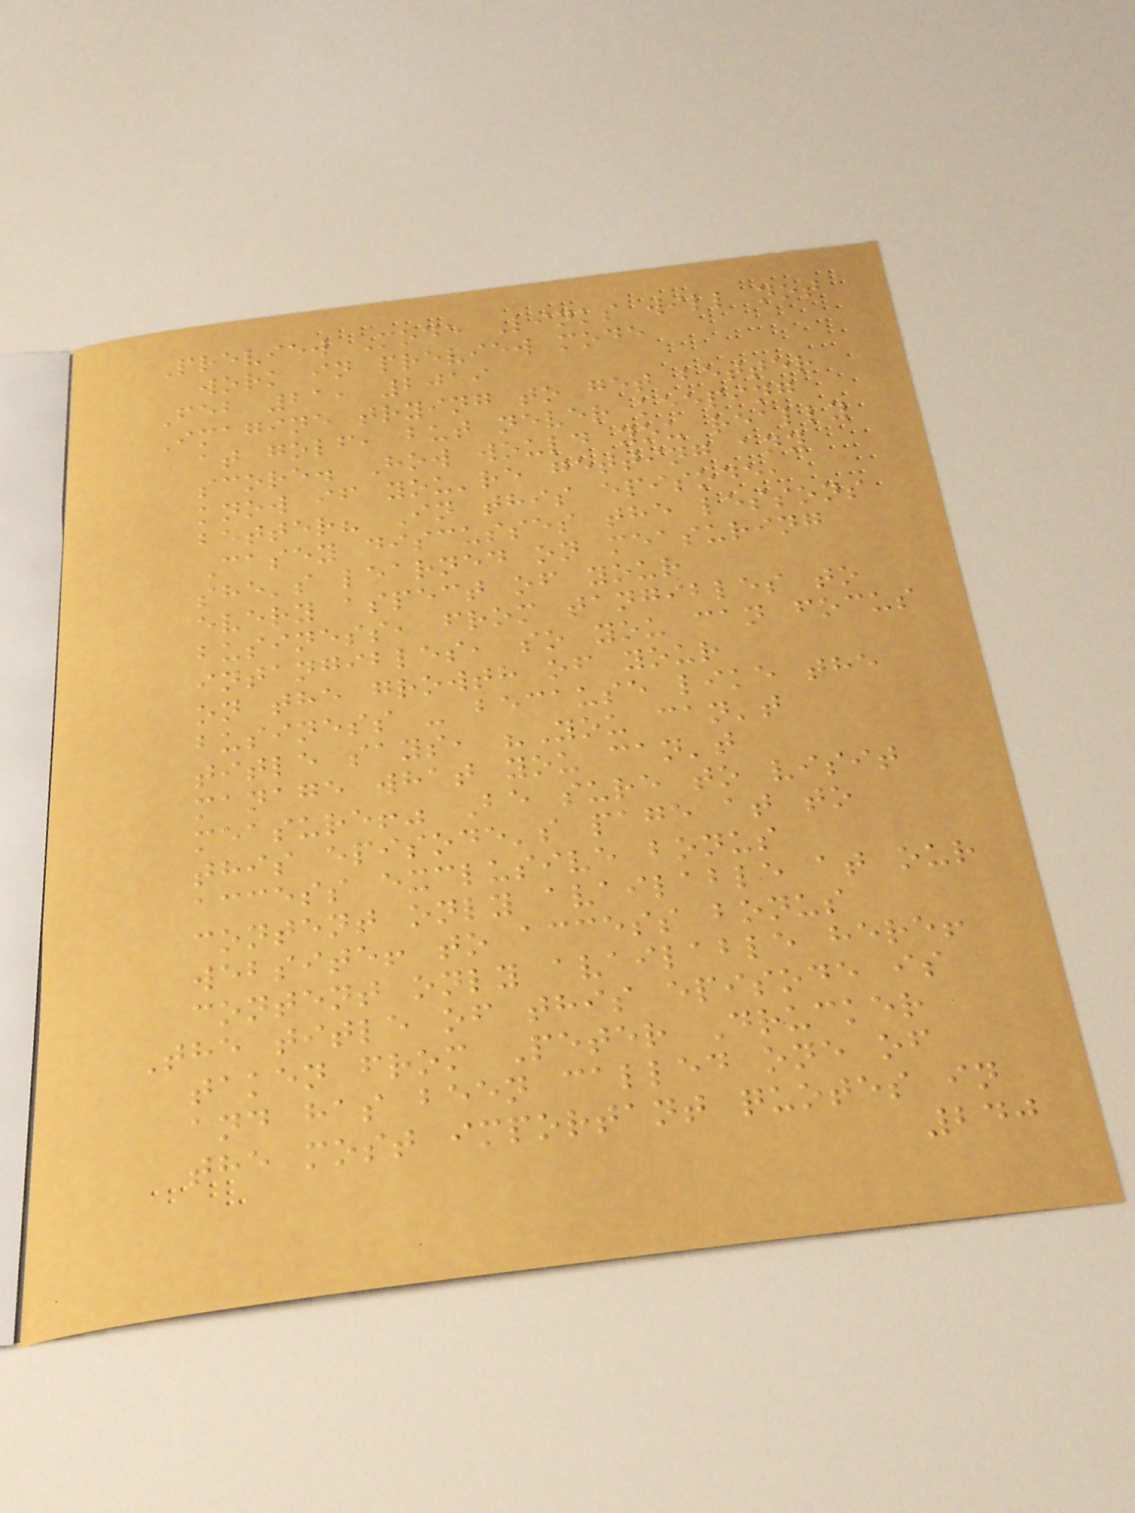Preview Mode Links will not
work in preview mode
Feb 21, 2019
Imagine trying to get better
at golf, but never keeping
score. How would you really
know if you're getting any
better? In this episode,
Casey discusses the lessons
she's learned on measuring
every aspect of your
business, from tangibles to
intangibles, so you can focus
on the growth of your
business - because like the
title says, "You can't
manage what you can't
measure!" Be sure to visit
this episode's page at to
access exclusive bonus
content only available at our
website! to access bonus
content only available here!
The title of this episode is
taken from Peter Drucker
and has been called one of
the most important quotes in
240
